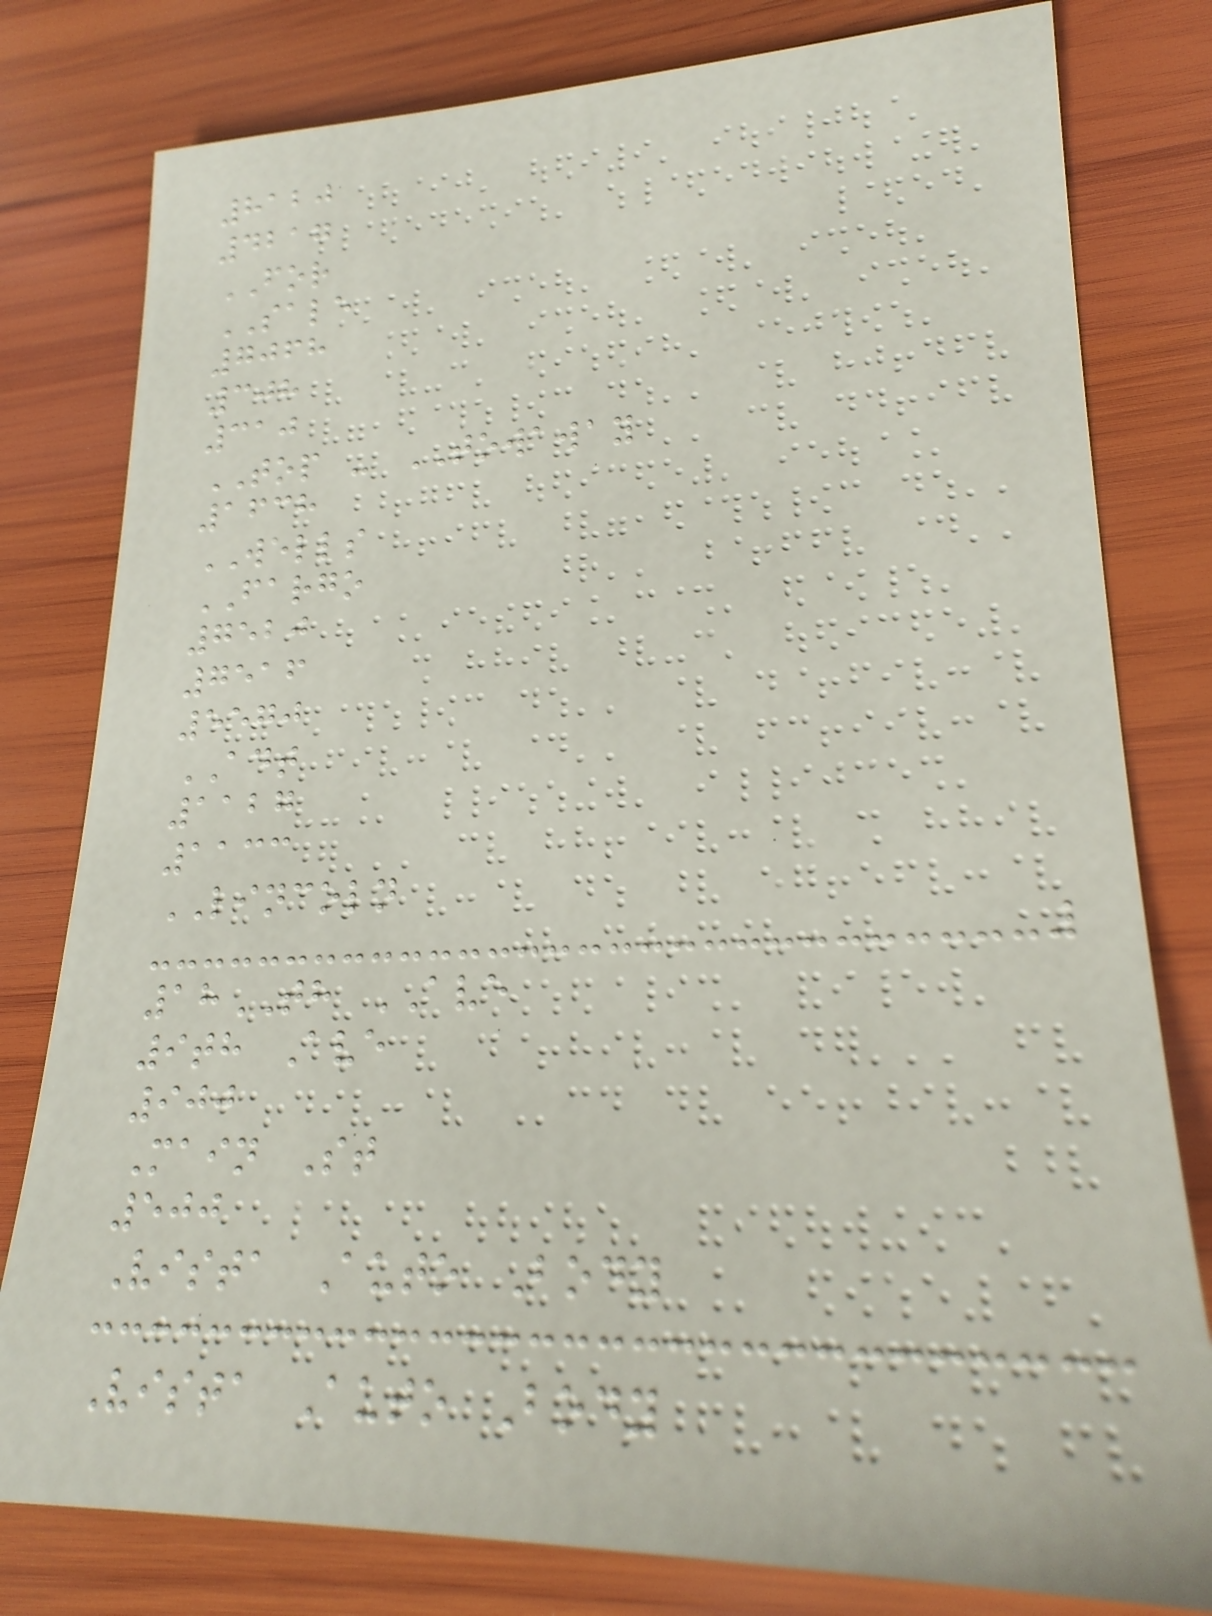8120
4217
FOR
SALE
7068
308
310
TOP - TOWAWAY
1638
WELLS
FARGO
7520
7516
5570
ADT
1127
1133
LINCOLN
18TH AVE
9th Ave
900
Main St
500
Vista Auto Body
Vista Auto Body
